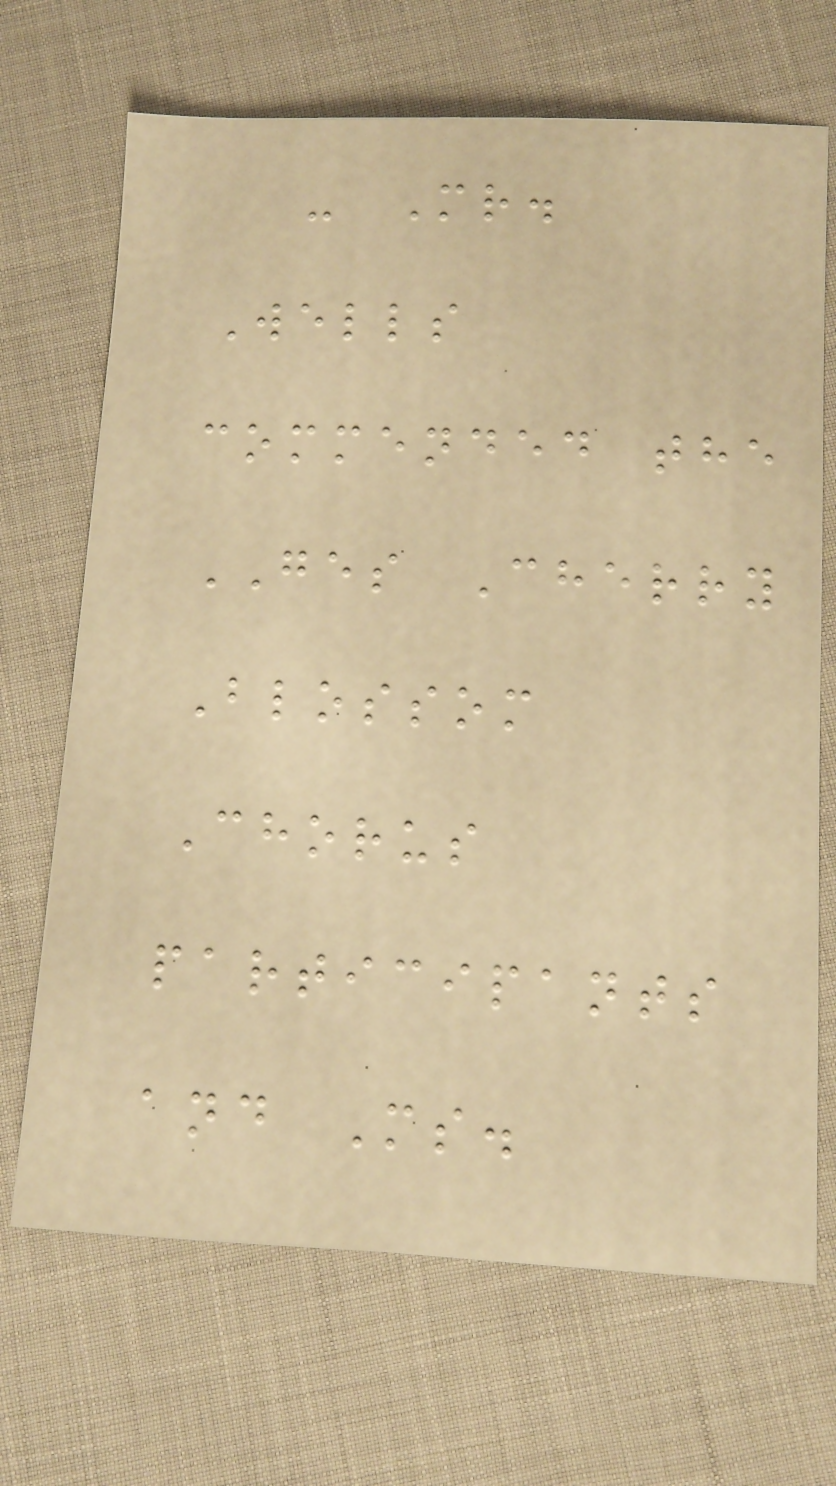- Mr.
Wells
commended the
GES Cherry
Blossom
Chorus
participants
and Ms.
